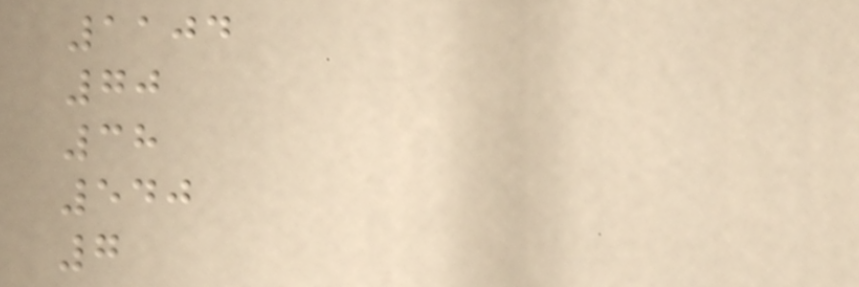1104
70
38
540
7
